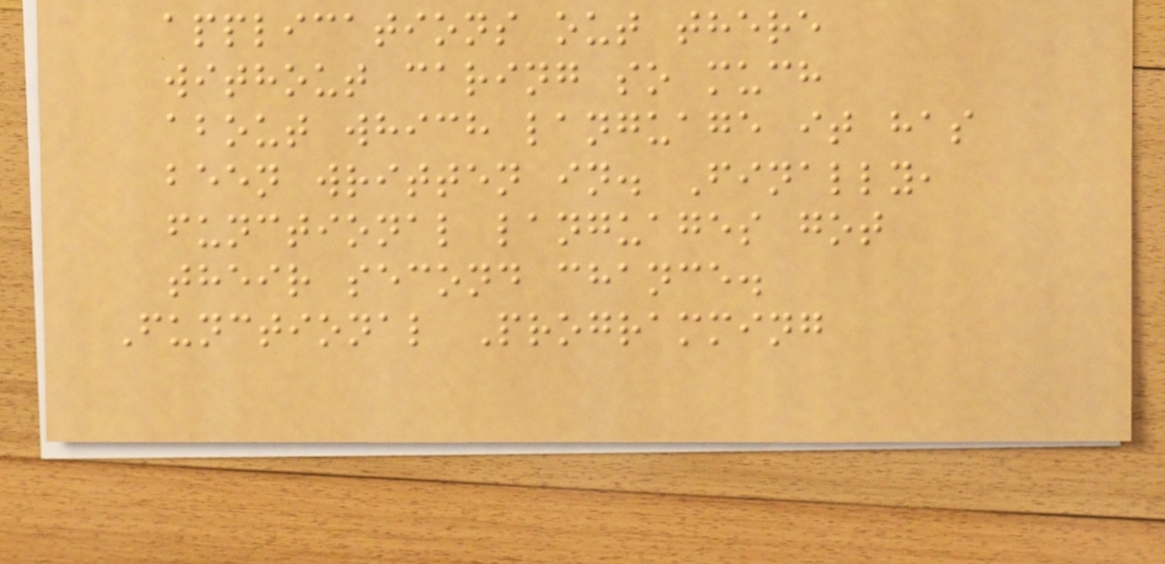applications out there
without caring so much
about which language it has
been written in. Finally,
functional languages got
their second chance.
Functional Programming
